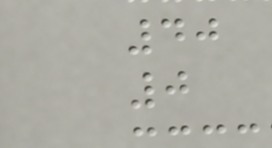40
0
